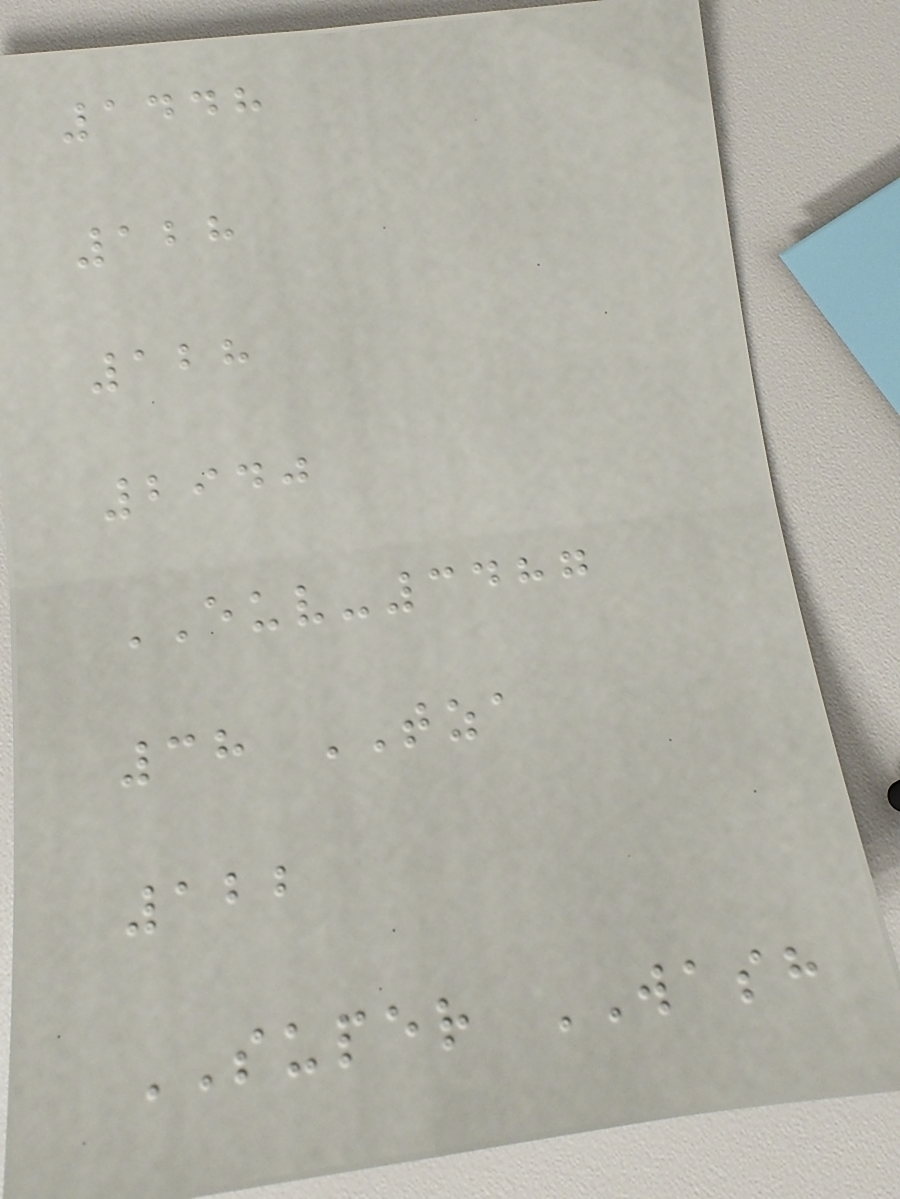1448
128
128
2940
EUV-3487
38 TZA
122
SUPER WASH
